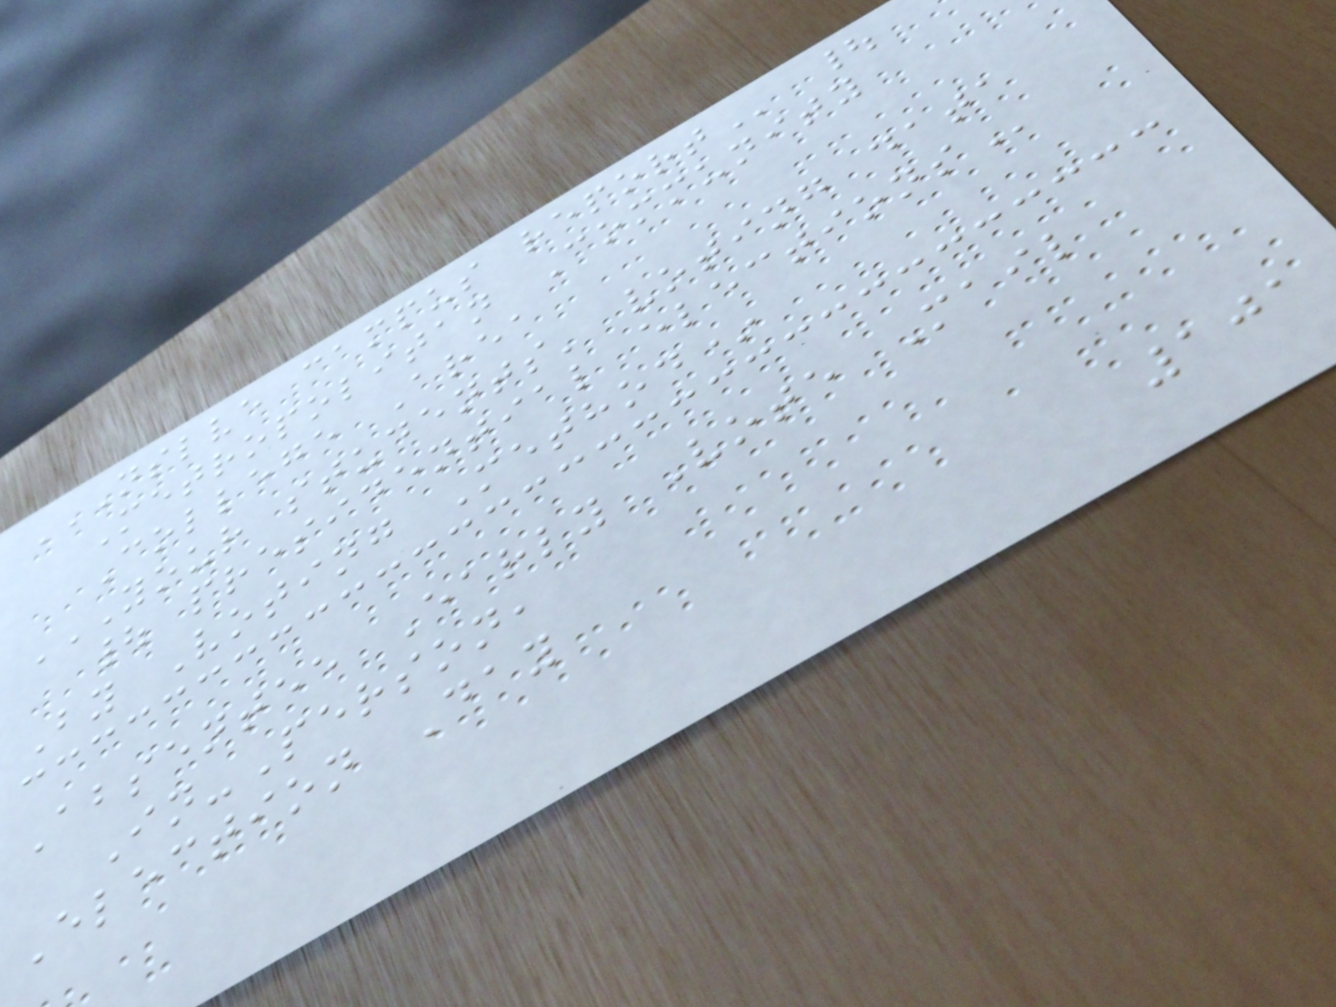NSLVE CAMPUS REPORT |
Metropolitan Community
College Area
YOUR STUDENTS' VOTING DATA
| PRESIDENTIAL ELECTIONS
By Voting Method*
Absentee Early Vote Mail
In-Person,
Election Day
101
